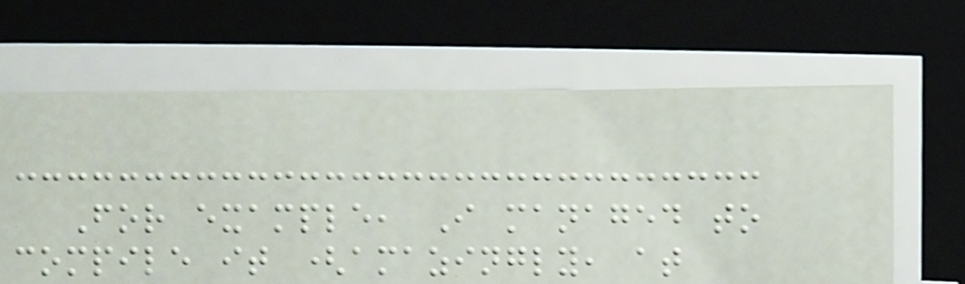For example, I managed to
compile it (amazingly, at
